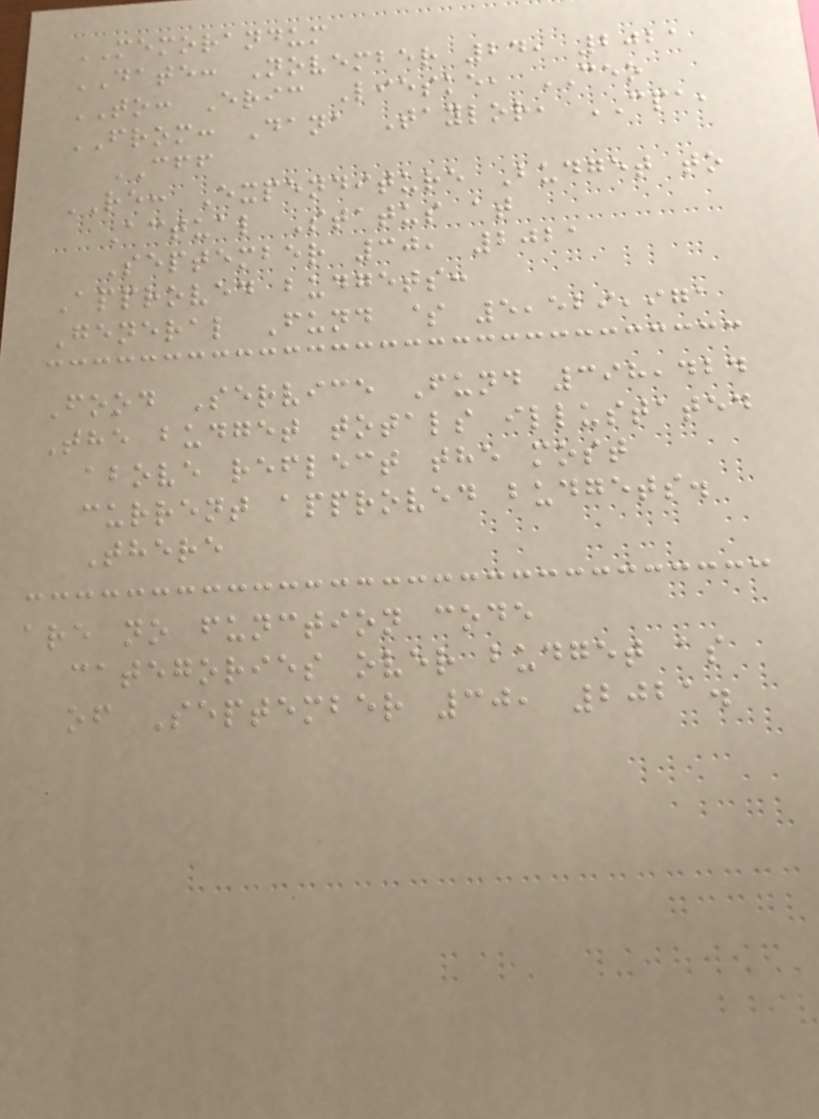MEMORANDUM
DATE: November 24, 2021
TO: Eric Lieske, CEO
FROM: Dana Taylor, CPA,
CFF
RE: Expenditure Budget to
Actual Status at
September 30, 2021
Approved budgets:
General Fund $ 5,529,971
Food Service Fund 398,424
The budget totals illustated
above reflect the most
current approved budgets.
There
are no function code
categories over budget as
of September 30, 2021.
